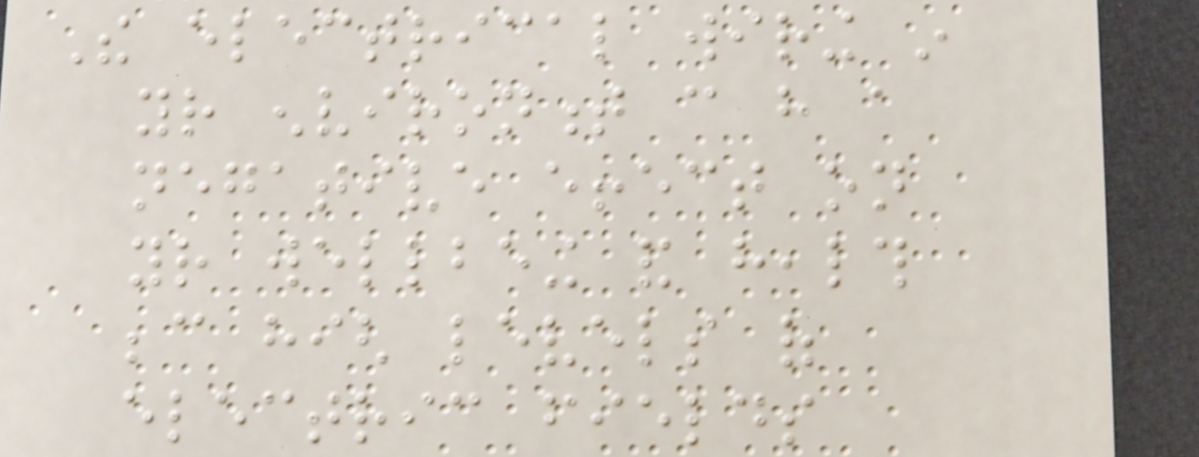The electrical wiring in
your environment can have a
negative effect on
your wellbeing and health
because high levels of
electric fields
